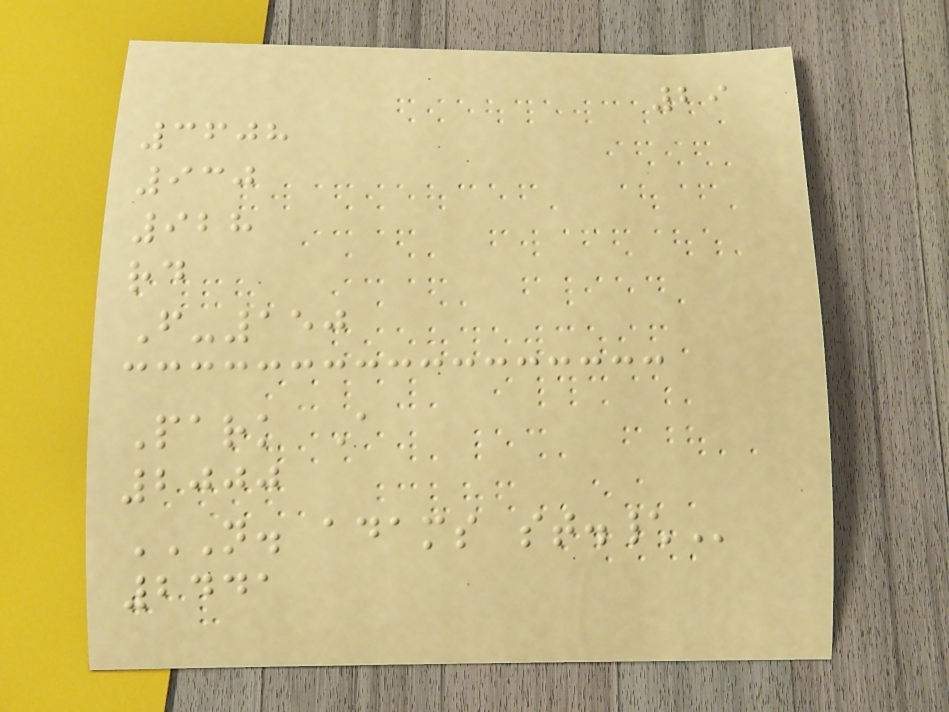29
3608
930
928
rd
F-150
Park A
2000
N. ADAMS ST.\
2441
